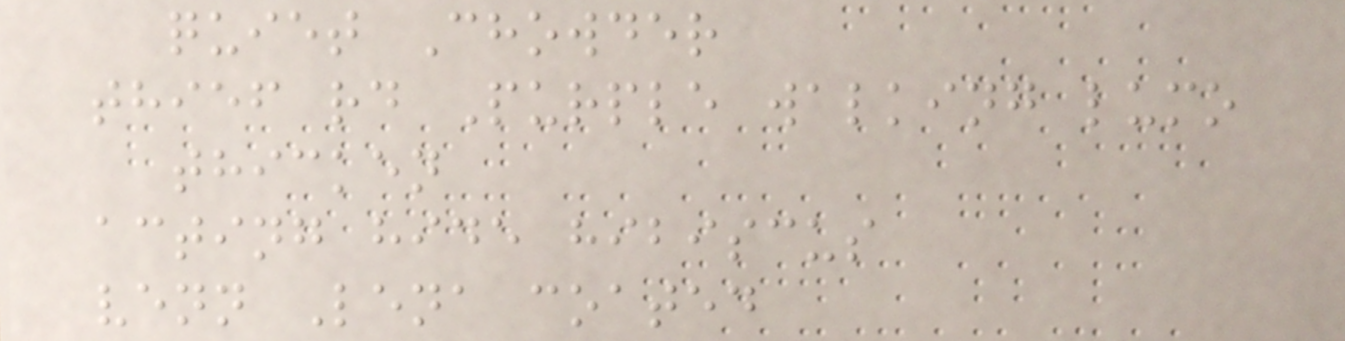quiet Chowder
thief rd Purple walking lumo
thicken
acting hide hibiscus
venn Lena coated
